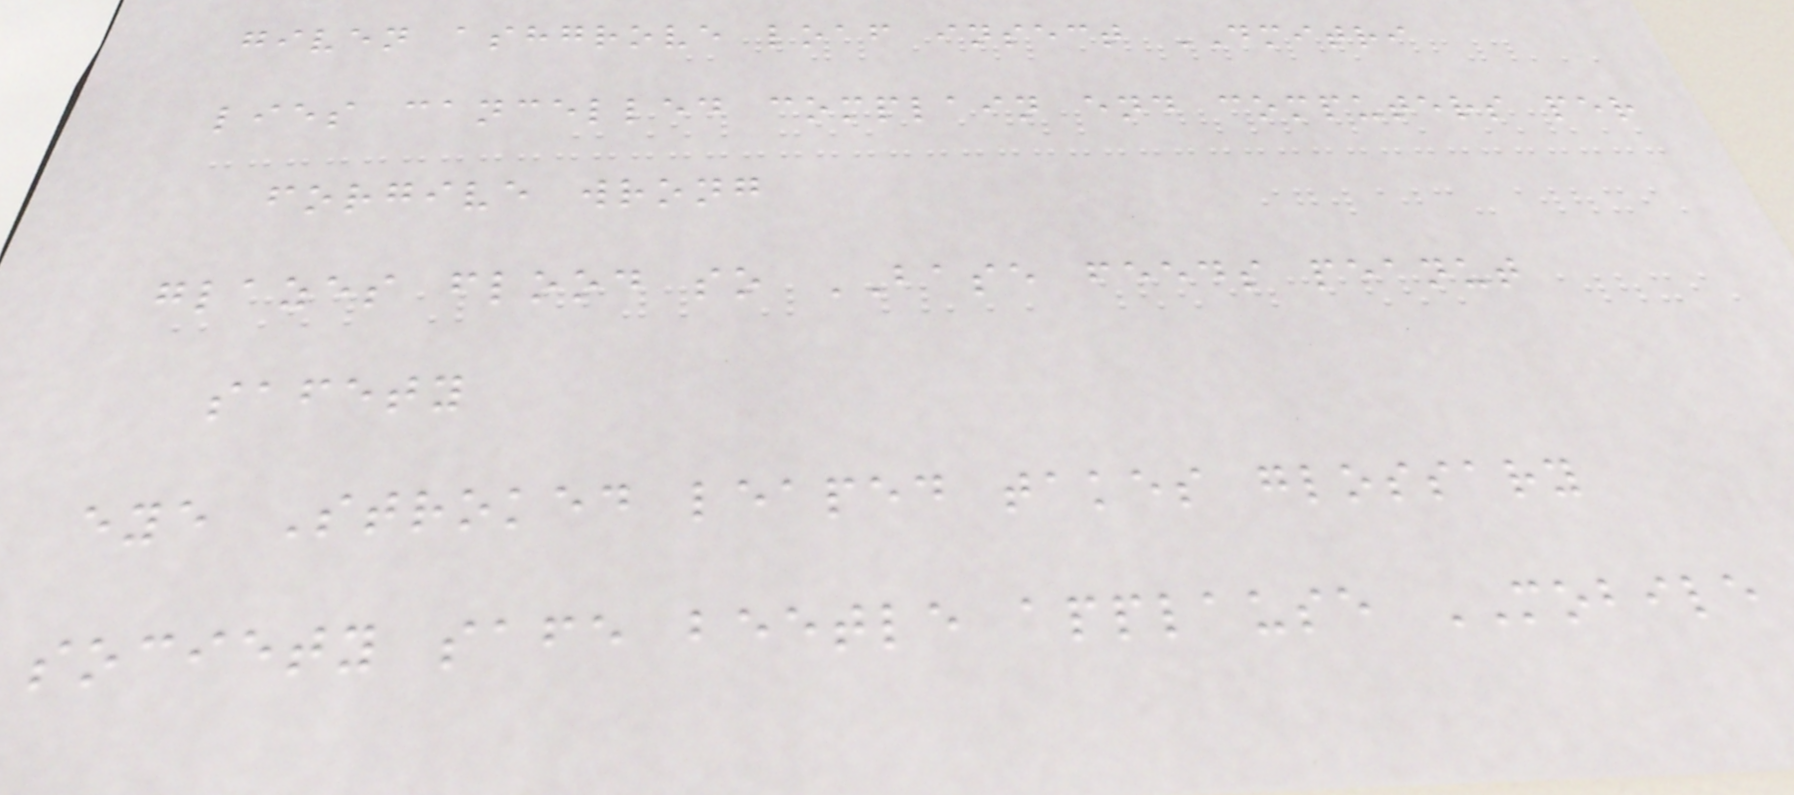given ashgrove loaf insect DMITRI
lies cancelled complain end computers per
forgive wrong
glazes flood so BASE feeds peanut
safety
eye Stroked leaped takes glossary
society safe beetle applause MOBILE
